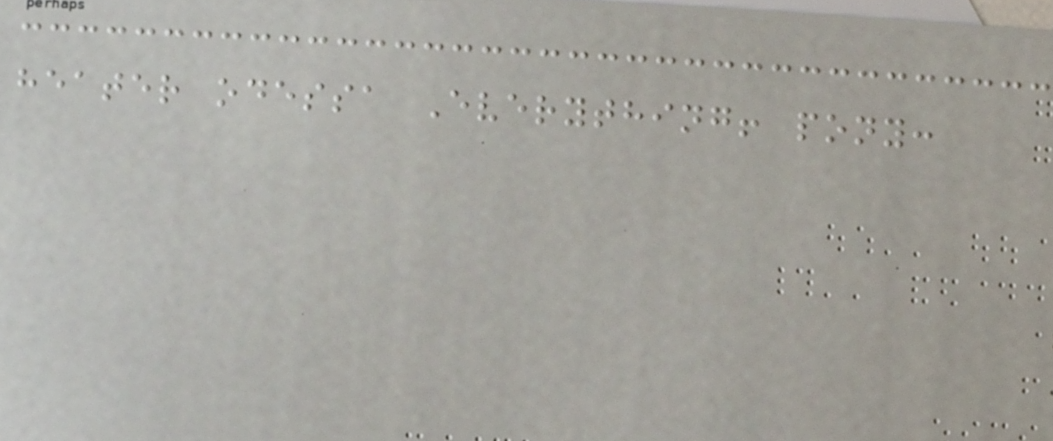heater odessa Everything! pony:
